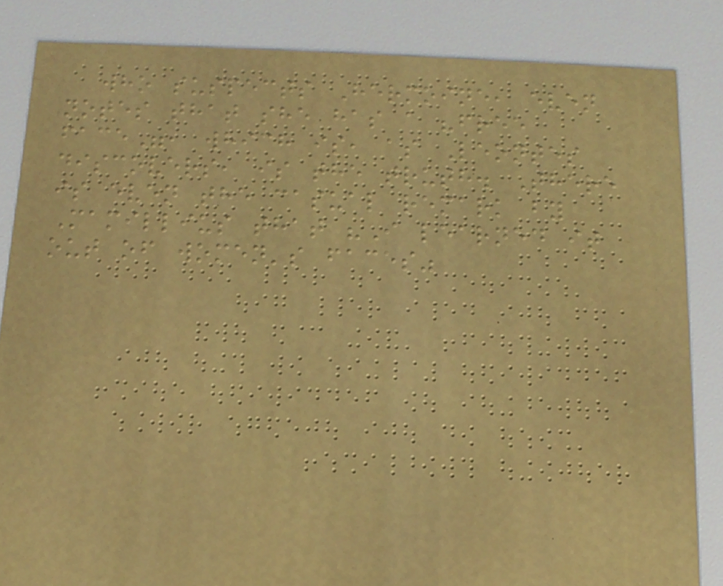who suspects Hermoine, even
notes that she has a "free
face", which is, as Leontes
discovers, is the truth. There
is even the casual remark by
Mamillius that "I learned it
out of women's faces"
